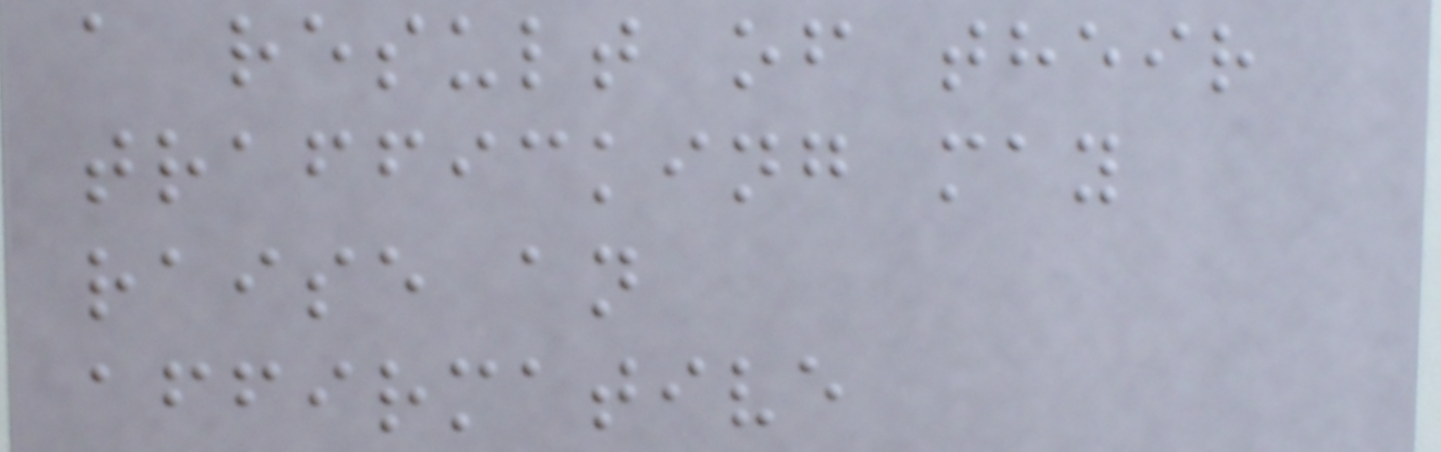a result of their
trafficking may
raise an
affirmative
